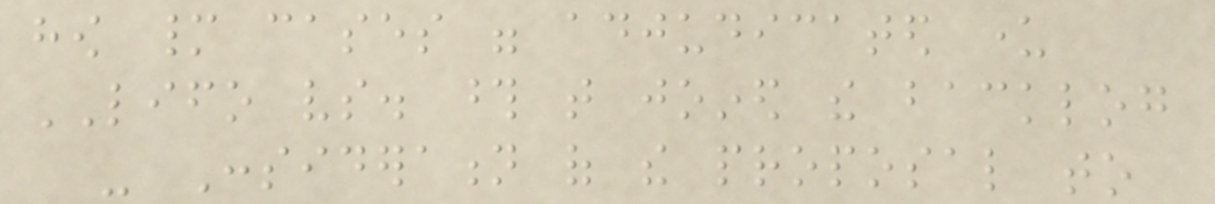how many cases were adjudicated under
LIFO vs. those that joined the backlog
- Consideration of the proposal to
